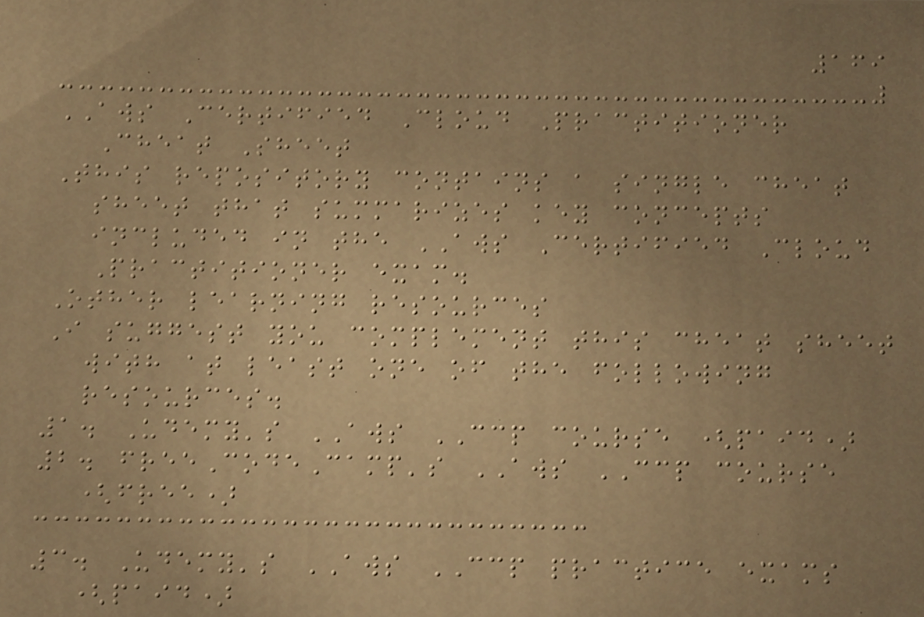169
AWS Certified Cloud Practitioner
Cheat Sheet
This repository contains a single cheat
sheet that summarizes key concepts
included in the AWS Certified Cloud
Practitioner exam.
Other learning resources
I suggest you complement this cheat sheet
with at least one of the following
resources.
1. Udemy's AWS CCP course (paid)
2. freeCodeCamp's AWS CCP course
(free)
3. Udemy's AWS CCP practice exams
(paid)
